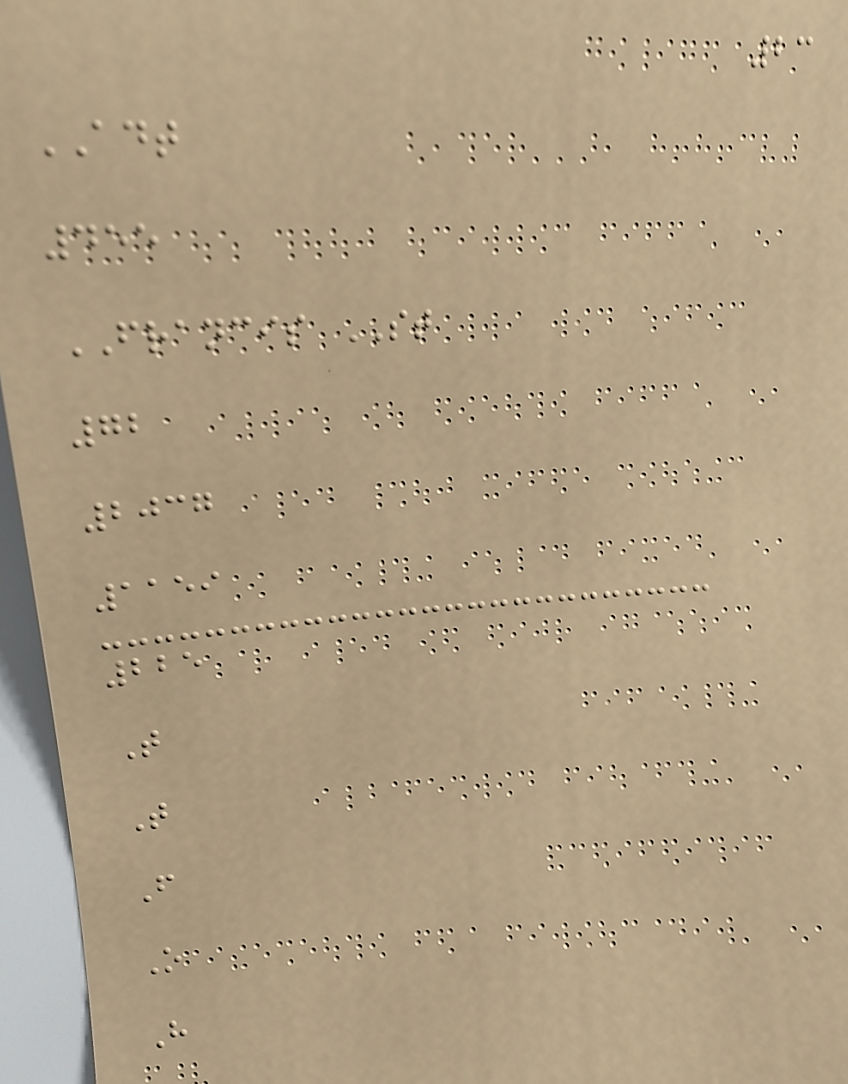23
ADT
455
FRANCIS ST
72
2037
1159
225
T
T
F
O
H
